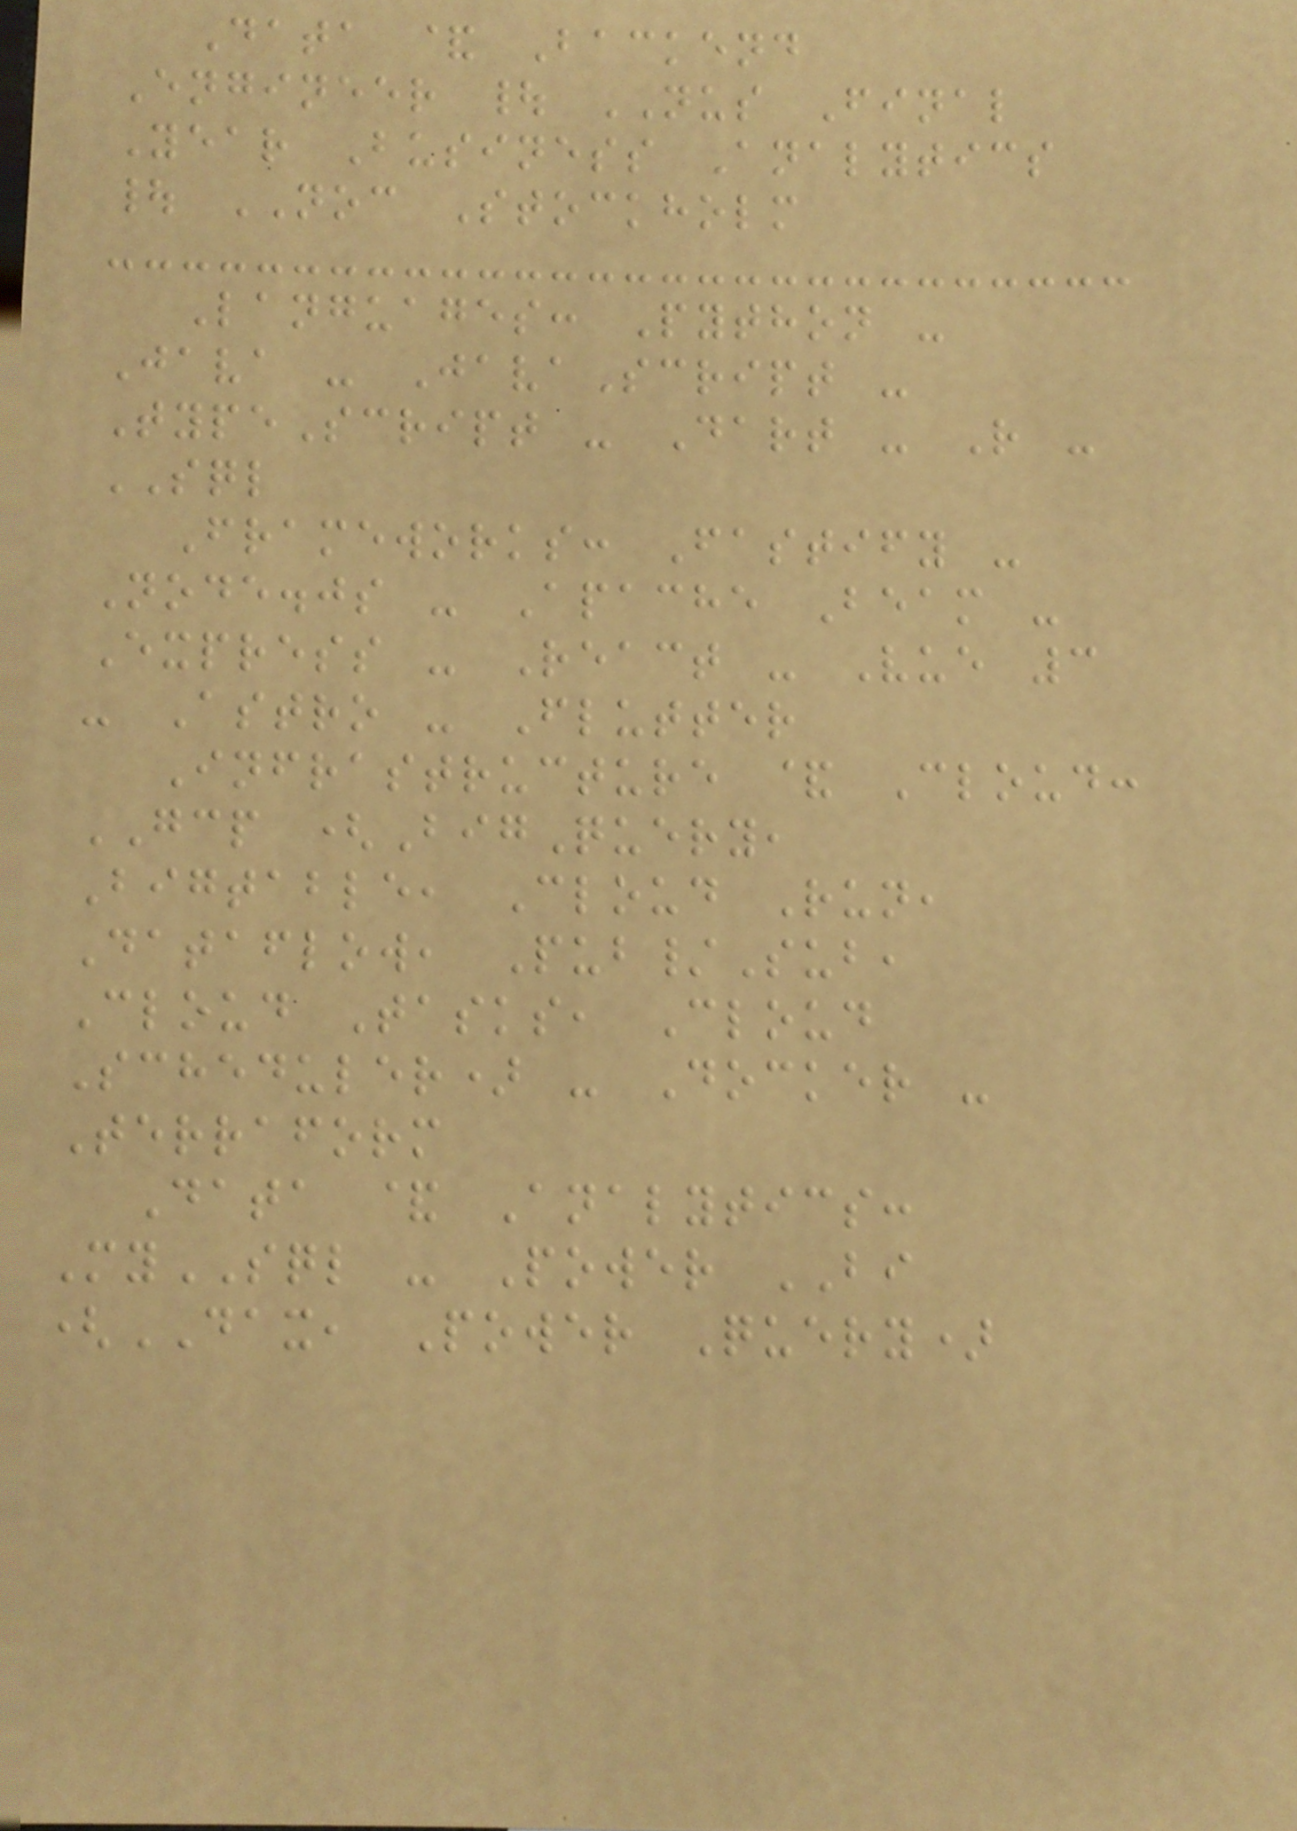Data & Backend
Engineer | NUS Final
Year Business Analytics
| NOC Stockholm
Languages: Python -
Java - JavaScript -
TypeScript - Dart - R -
SQL
Frameworks: Fastify -
Node.js - Apache Beam -
Express - React - Vue 3
- Astro - Flutter
Infrastructure & Cloud:
GCP (BigQuery,
Bigtable, Cloud Run,
Dataflow, Pub/Sub,
Cloud Tasks, Cloud
Scheduler) - Docker -
Terraform
Data & Analytics:
MySQL - Power BI
(DAX, Power Query)
